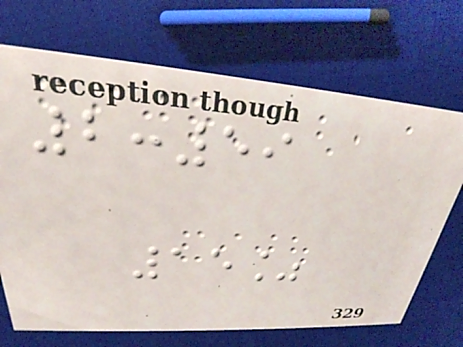2:59
15%
